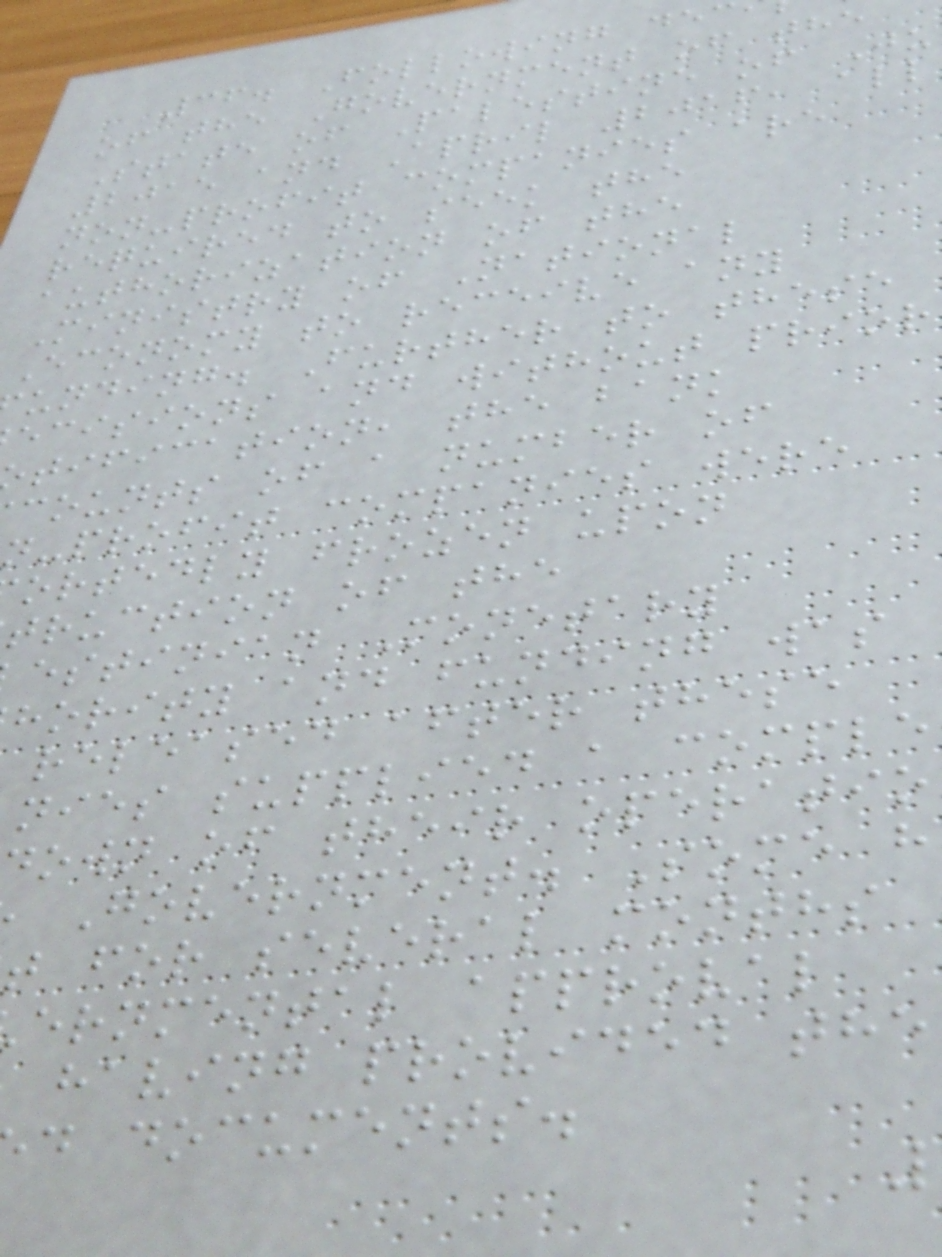36. Following de
of the Government of the
State of Palestine of Ju
2015 and April 2016, all
non-profit companies are
required to seek the
authorization of the
Ministry of National
Economy to receive any
unding. Further to these
ecisions and without prior
tification, the bank
counts of a number of
n-profit companies were
ortedly frozen upon
truction of the
estinian Monetary
hority and funding was
released after these
nies supplied a comple
own of their operatio
Government. Some h
t for several months
ernmental approval
having provided the
d documents.
